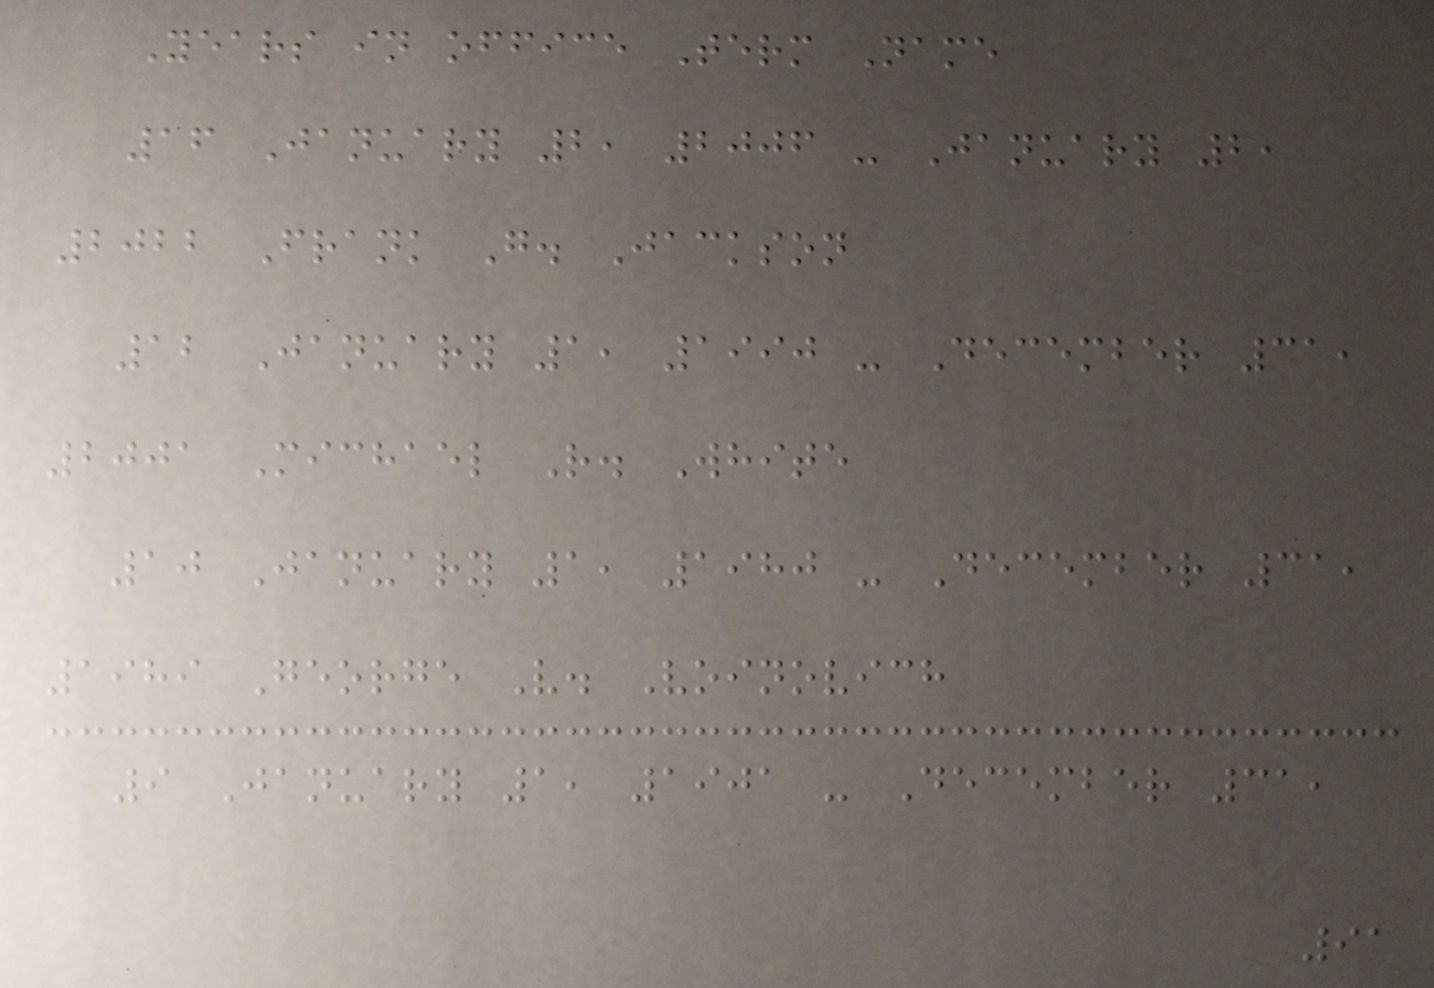Years in office Term Name
16 January 2, 2006 - January 2,
2022 Frank G. Jackson
12 January 1, 1990 - December 31,
2001 Michael R. White
10 January 1, 1980 - December 31,
1989 George V. Voinovich
9 January 1, 1901 - December 31,
91
